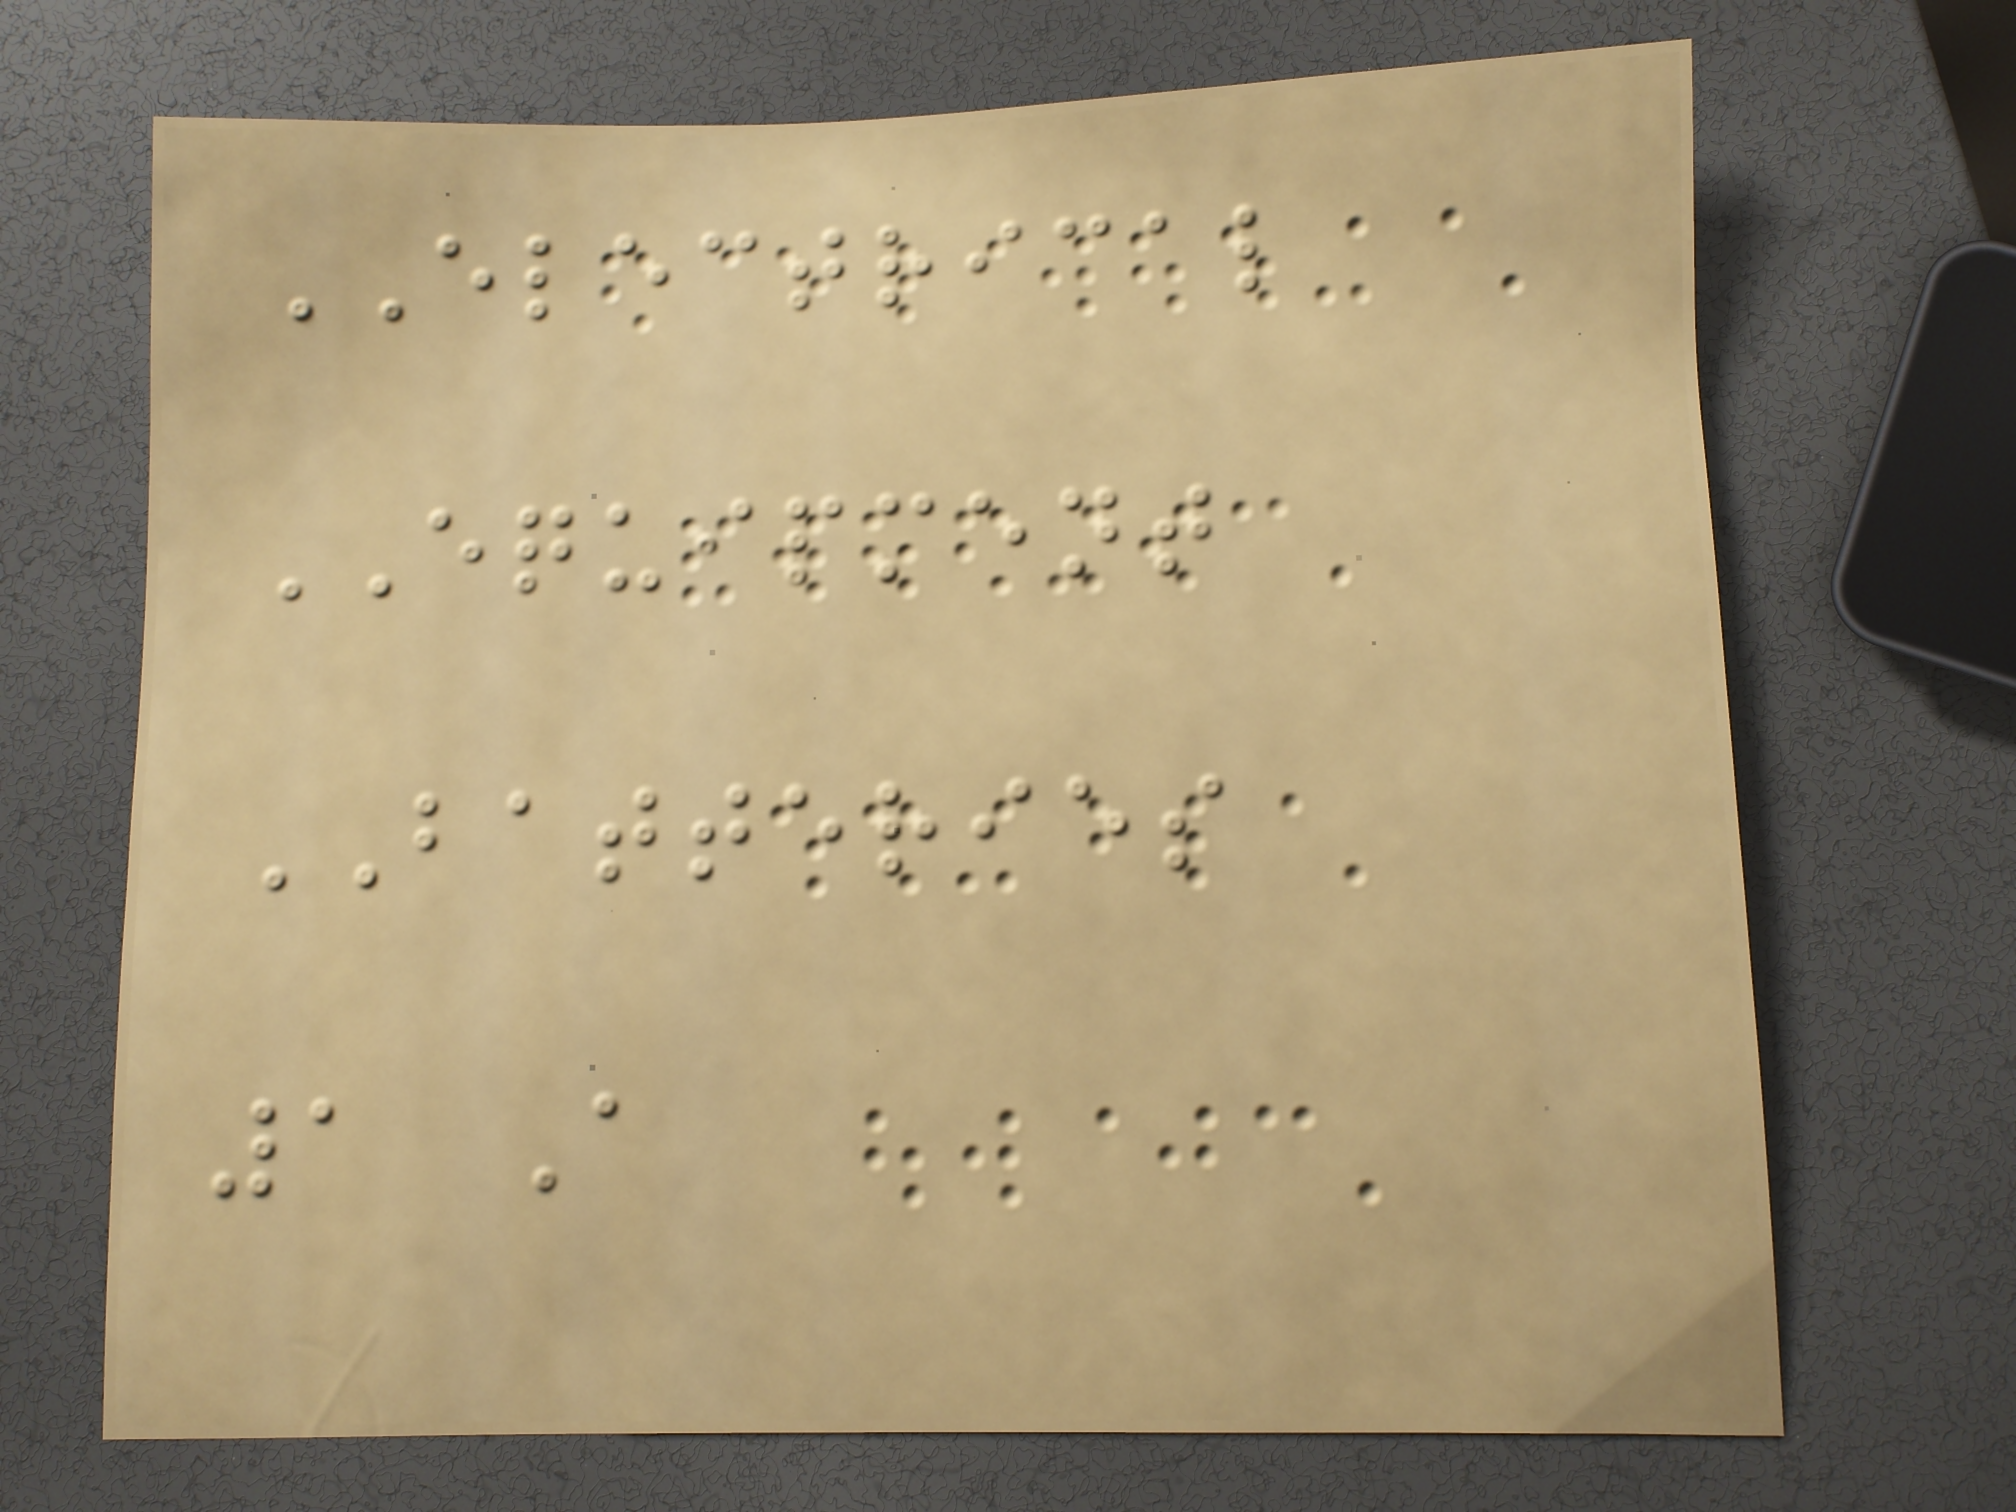ELECTRICAL
EQUIPMENT
BATTERIES
1 A
